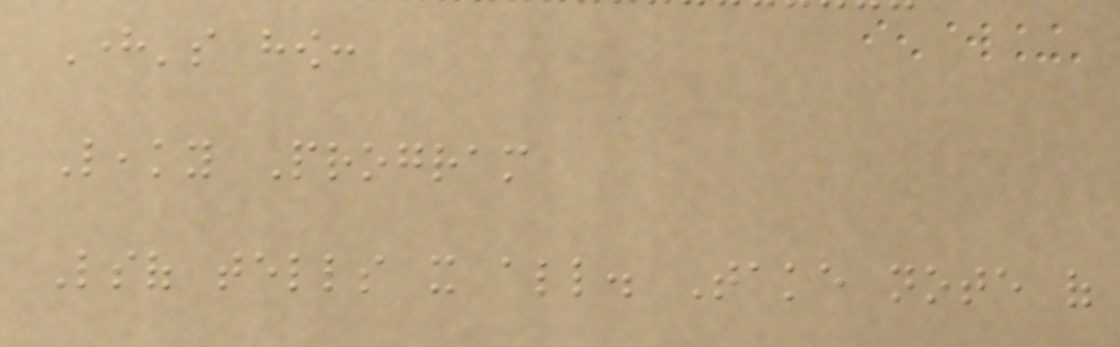Here's how:
Leaky Program
Lsof tells it all. Take note of
